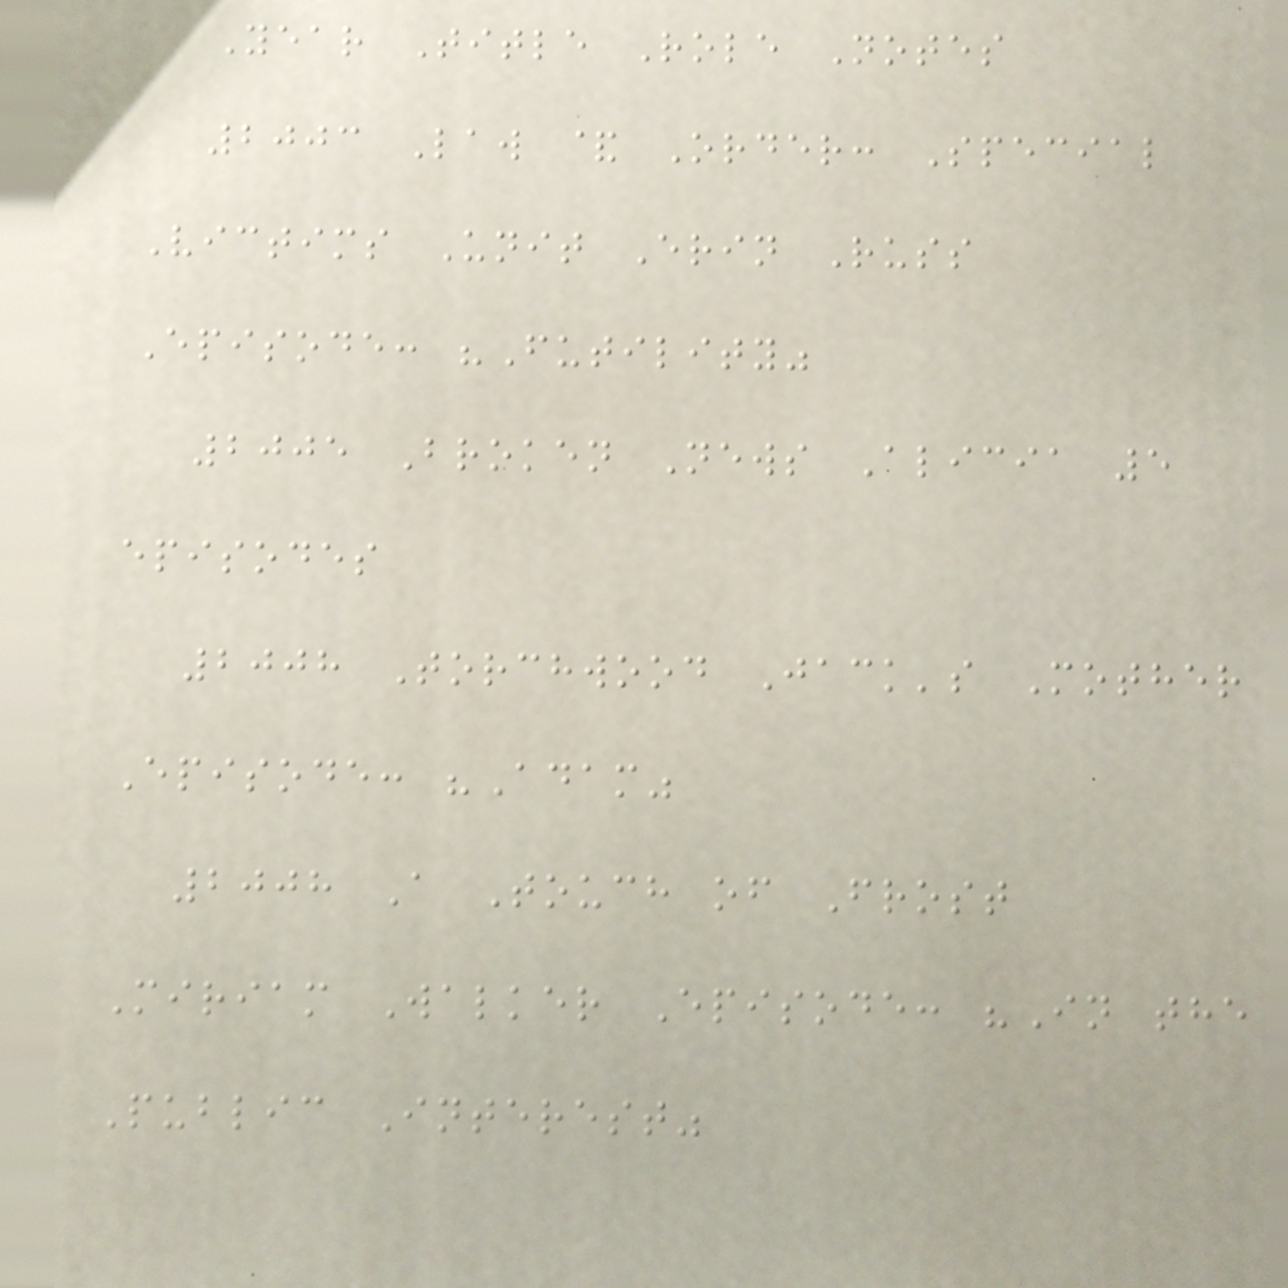Year Title Role Notes
2003 Law & Order: Special
Victims Unit Erin Russ
Episode: "Futility"
2005 Broken News Alicia 5
episodes
2008 Torchwood Jack's Mother
Episode: "Adam"
2008 A Touch of Frost
Miriam Walker Episode: "In the
Public Interest"
